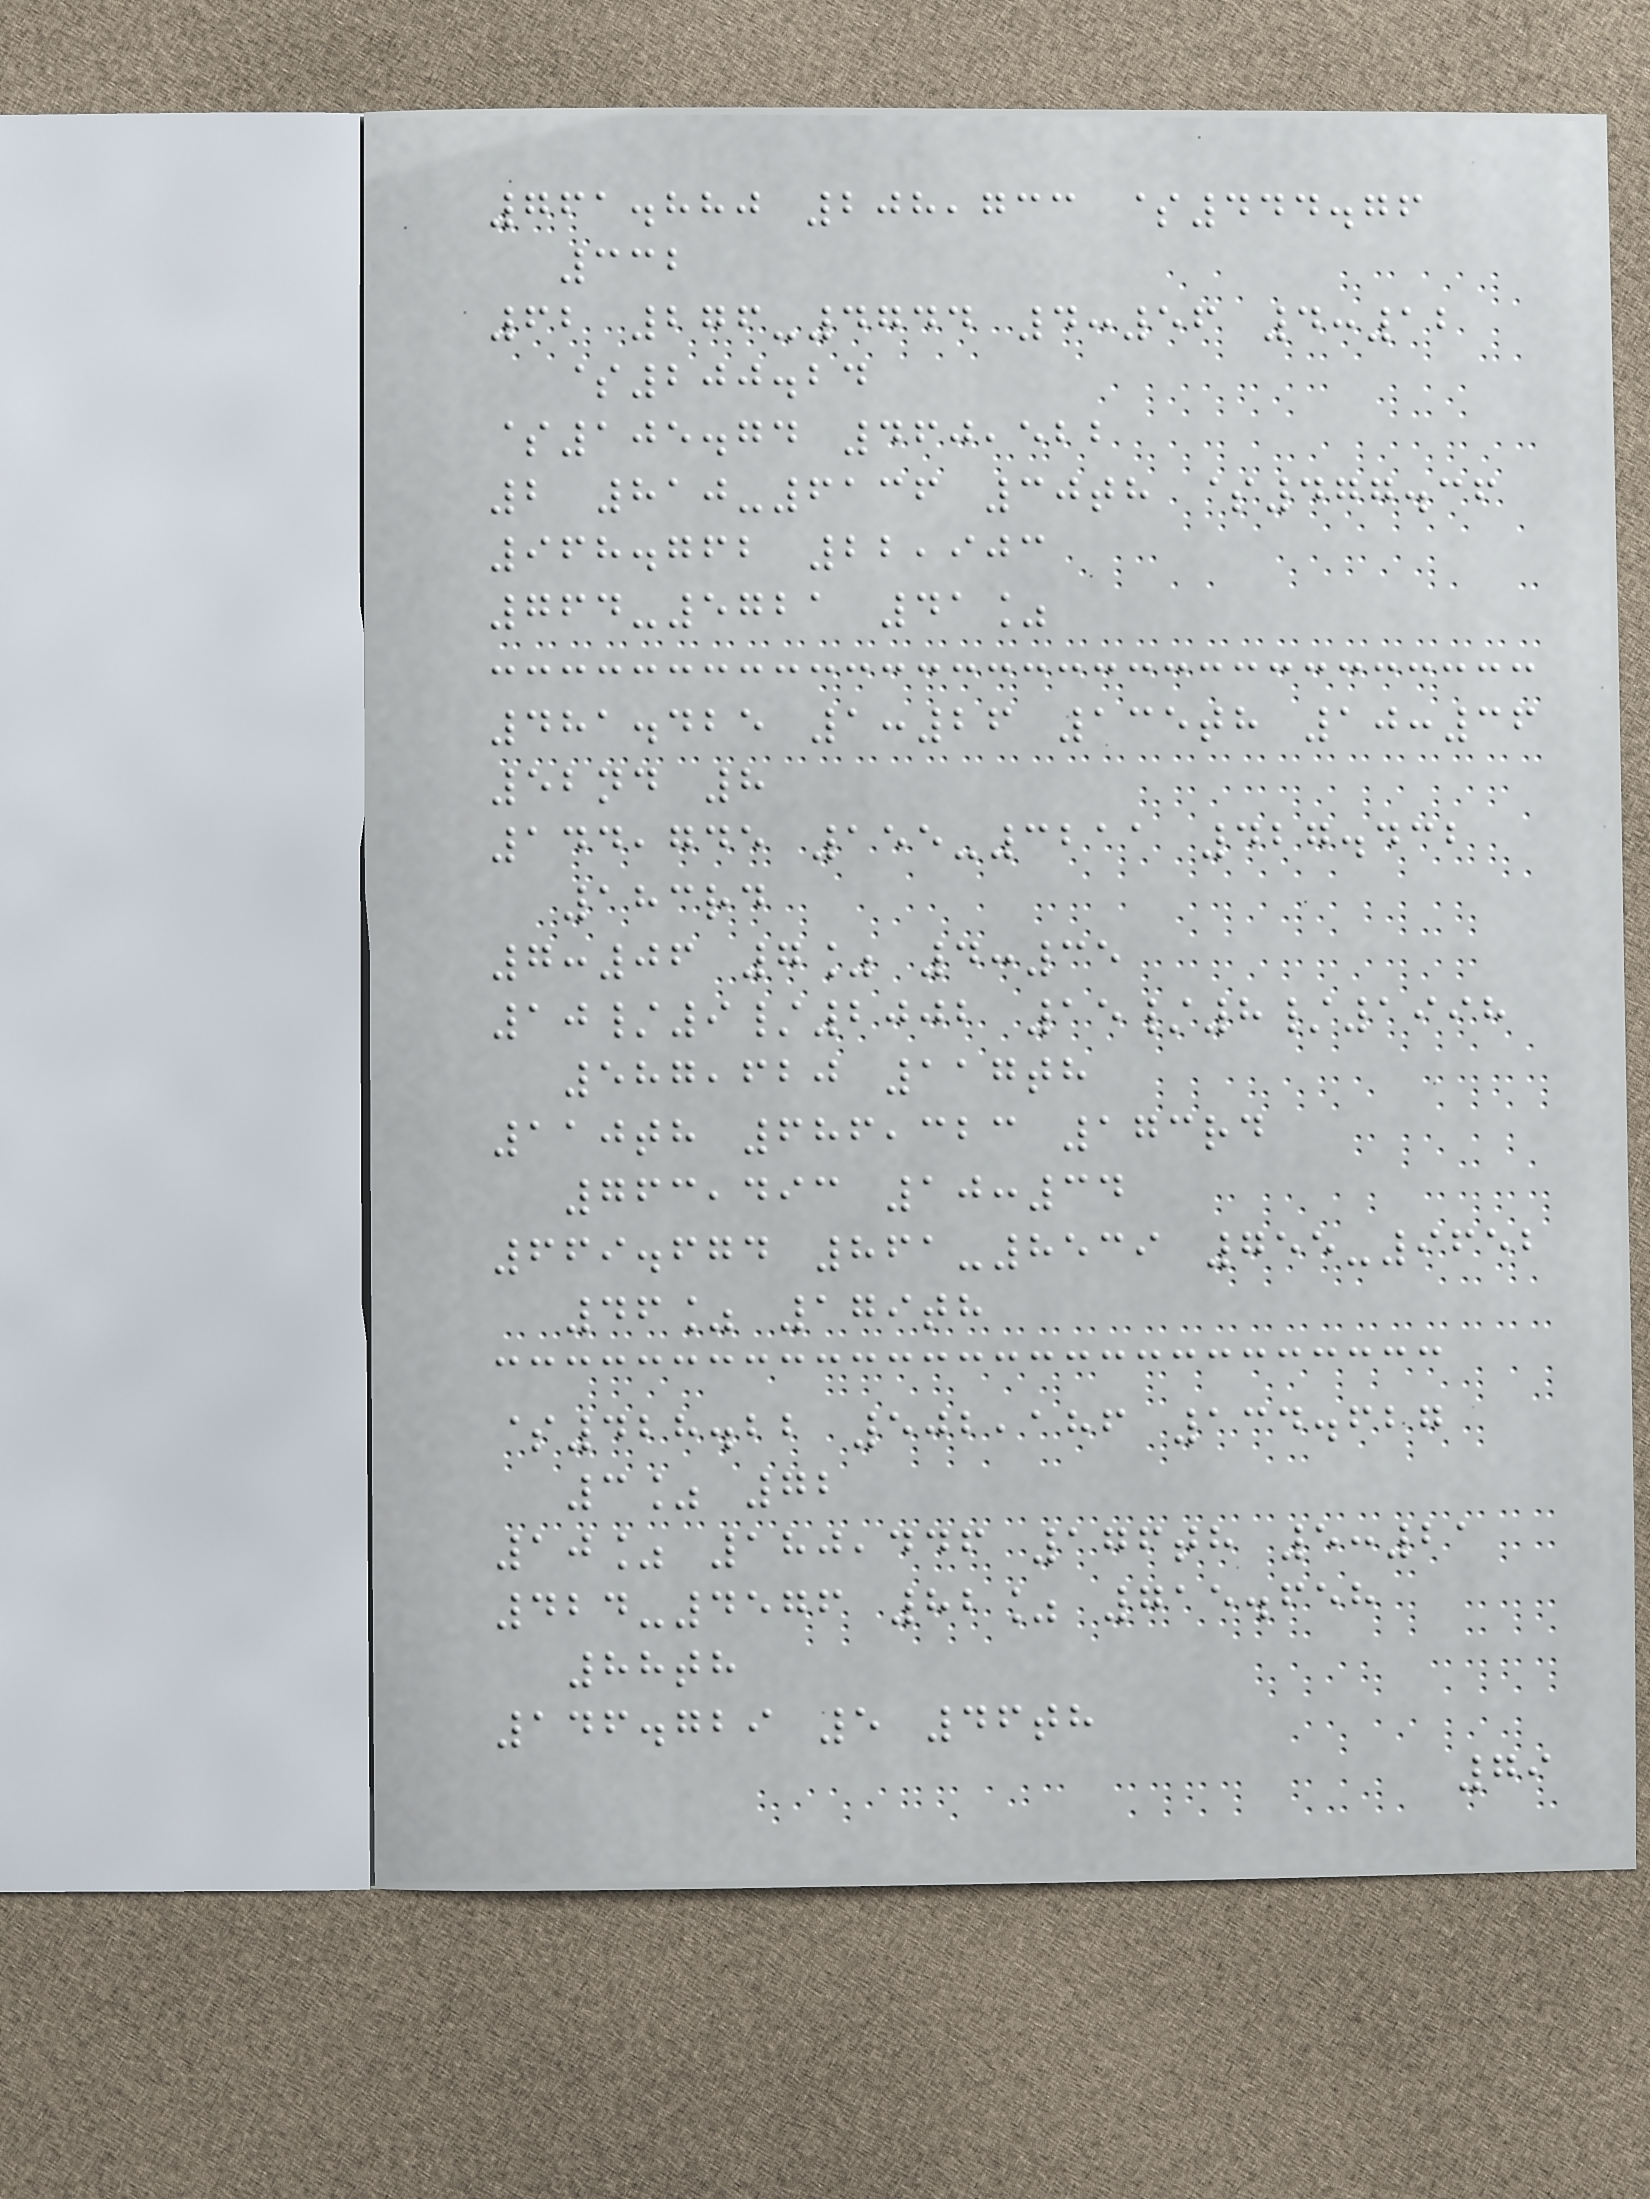761.880 208,733 $444.76
332
62 276-4744 4:56 4:12
$200.24
$105.74 460,522
2 810-6136 30th $477.36
968.762 22,903
764-5721 41%
481.425 1:26 135th 10:36
52nd 8
144,745 155-3211 427.432
183rd
7:06 7% 4:35
10/9/2002 15/8/1998
587,620 117th
110th 686,323 173rd
763,493 10:34
669.674 861-8539 755-9652
46% 179th
$428.22 502,186 134.627
3% 72
10% 180,446 176th 5:21
424-4576 82% 715.658
88th
146.729 5 46th
79
